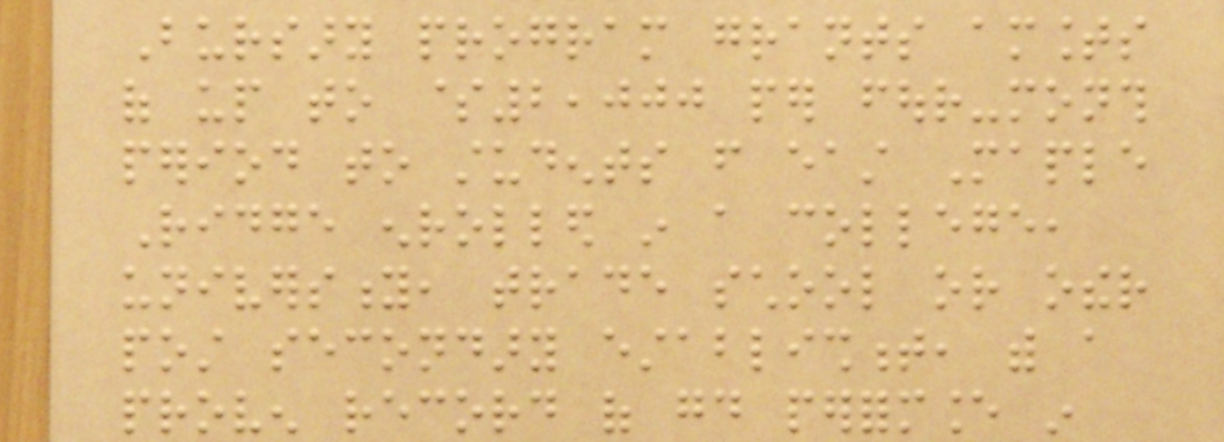Bursary program grants amounts
of up to $2,000 per four-month
period to students from east Maple
Ridge enrolled in a college,
university, trade school or other
post secondary establishment, with a
proven record of good performance in
